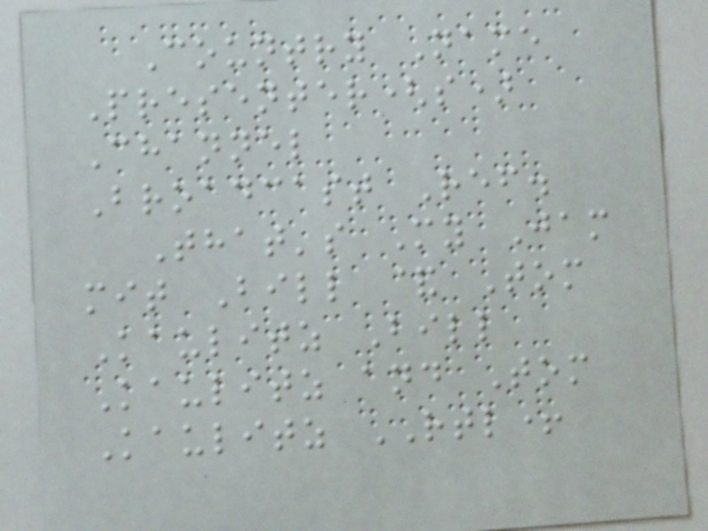Country Name
Presenter(s)
Channel
Broadcast Ref.
That's My Jam
mit Bill & Tom
Kaulitz Bill
Kaulitz and Tom
Kaulitz RTL+
